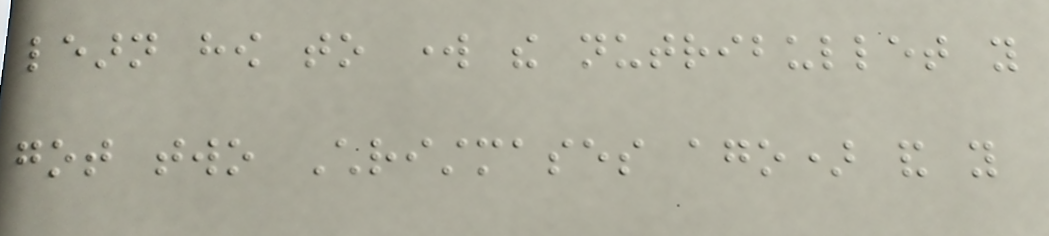learn how to work the nutribullet you
got two Christmases ago) and you
